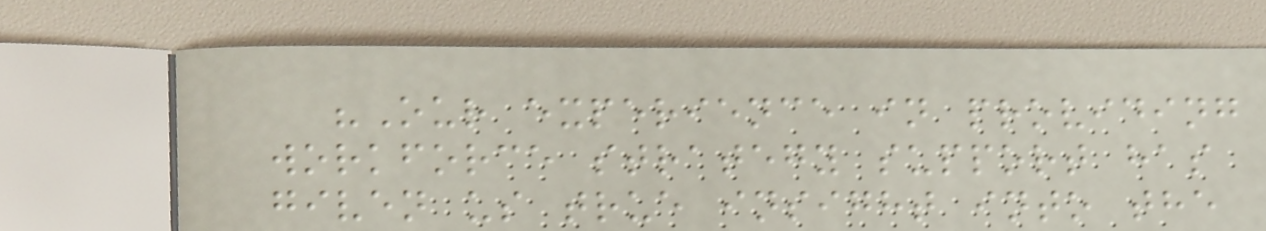"Our experience in providing
workforce strategy support has
given us true insight into the
